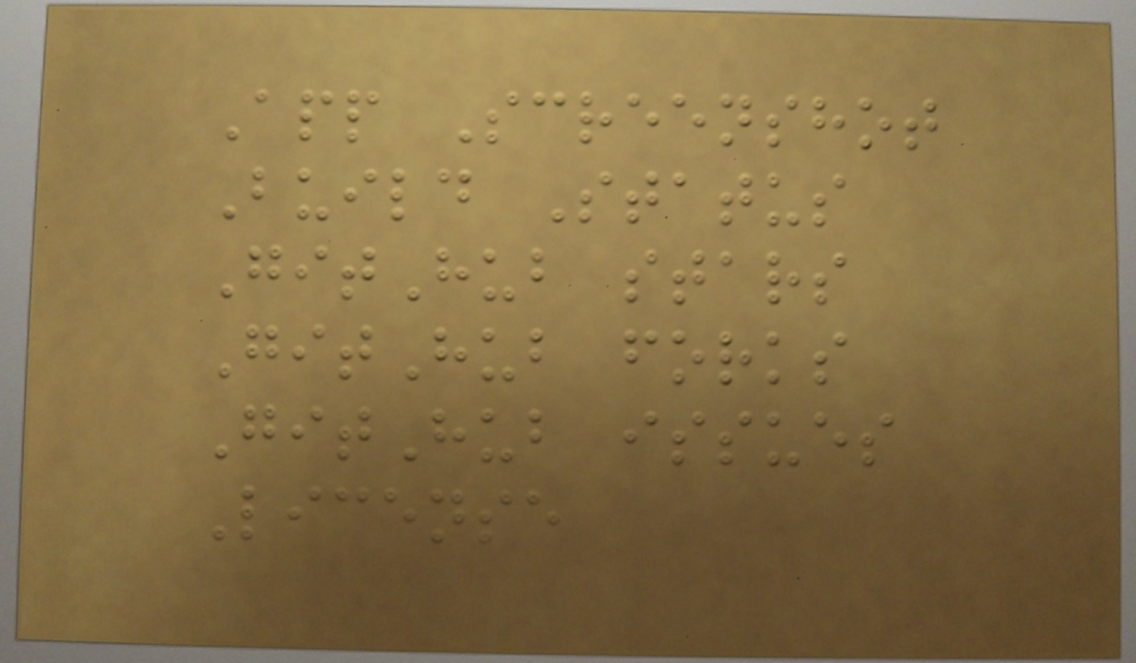App Screenshot
Build Status
GitHub stars
GitHub forks
GitHub issues
License
